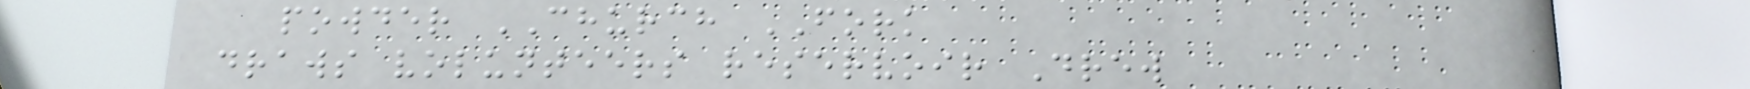powder CHURCH FORK
draws volunteers reservoir Drew
